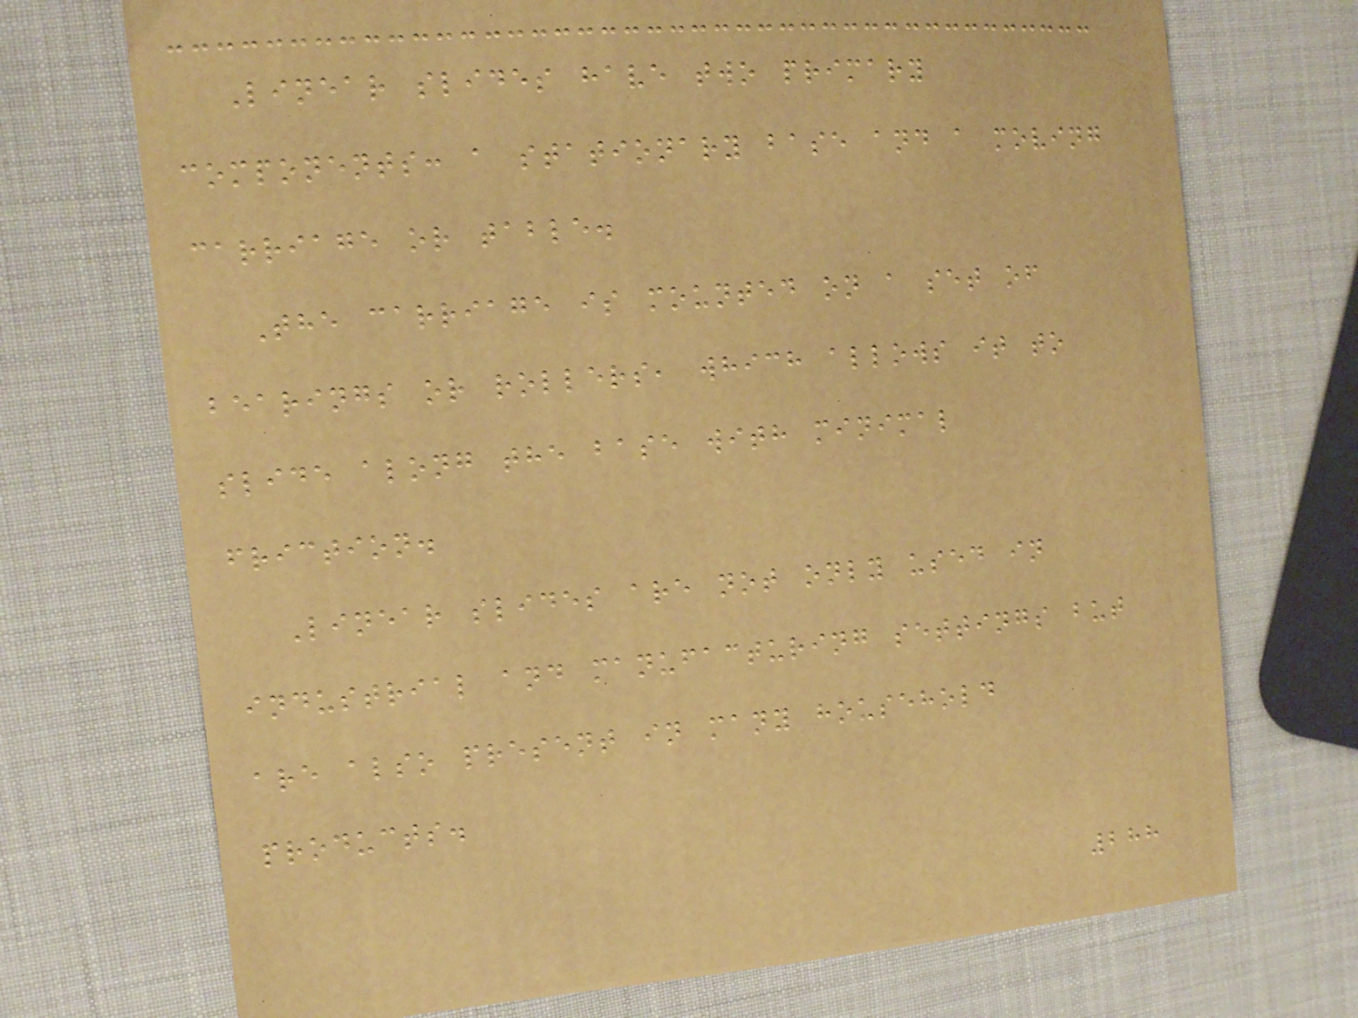Linear slides have two primary
components: a stationary base and a moving
carriage or table.
The carriage is mounted on a set of
bearings or rollers, which allows it to
slide along the base with minimal
friction.
Linear slides are not only used in
industrial and manufacturing settings but
are also present in many household
products.
288
